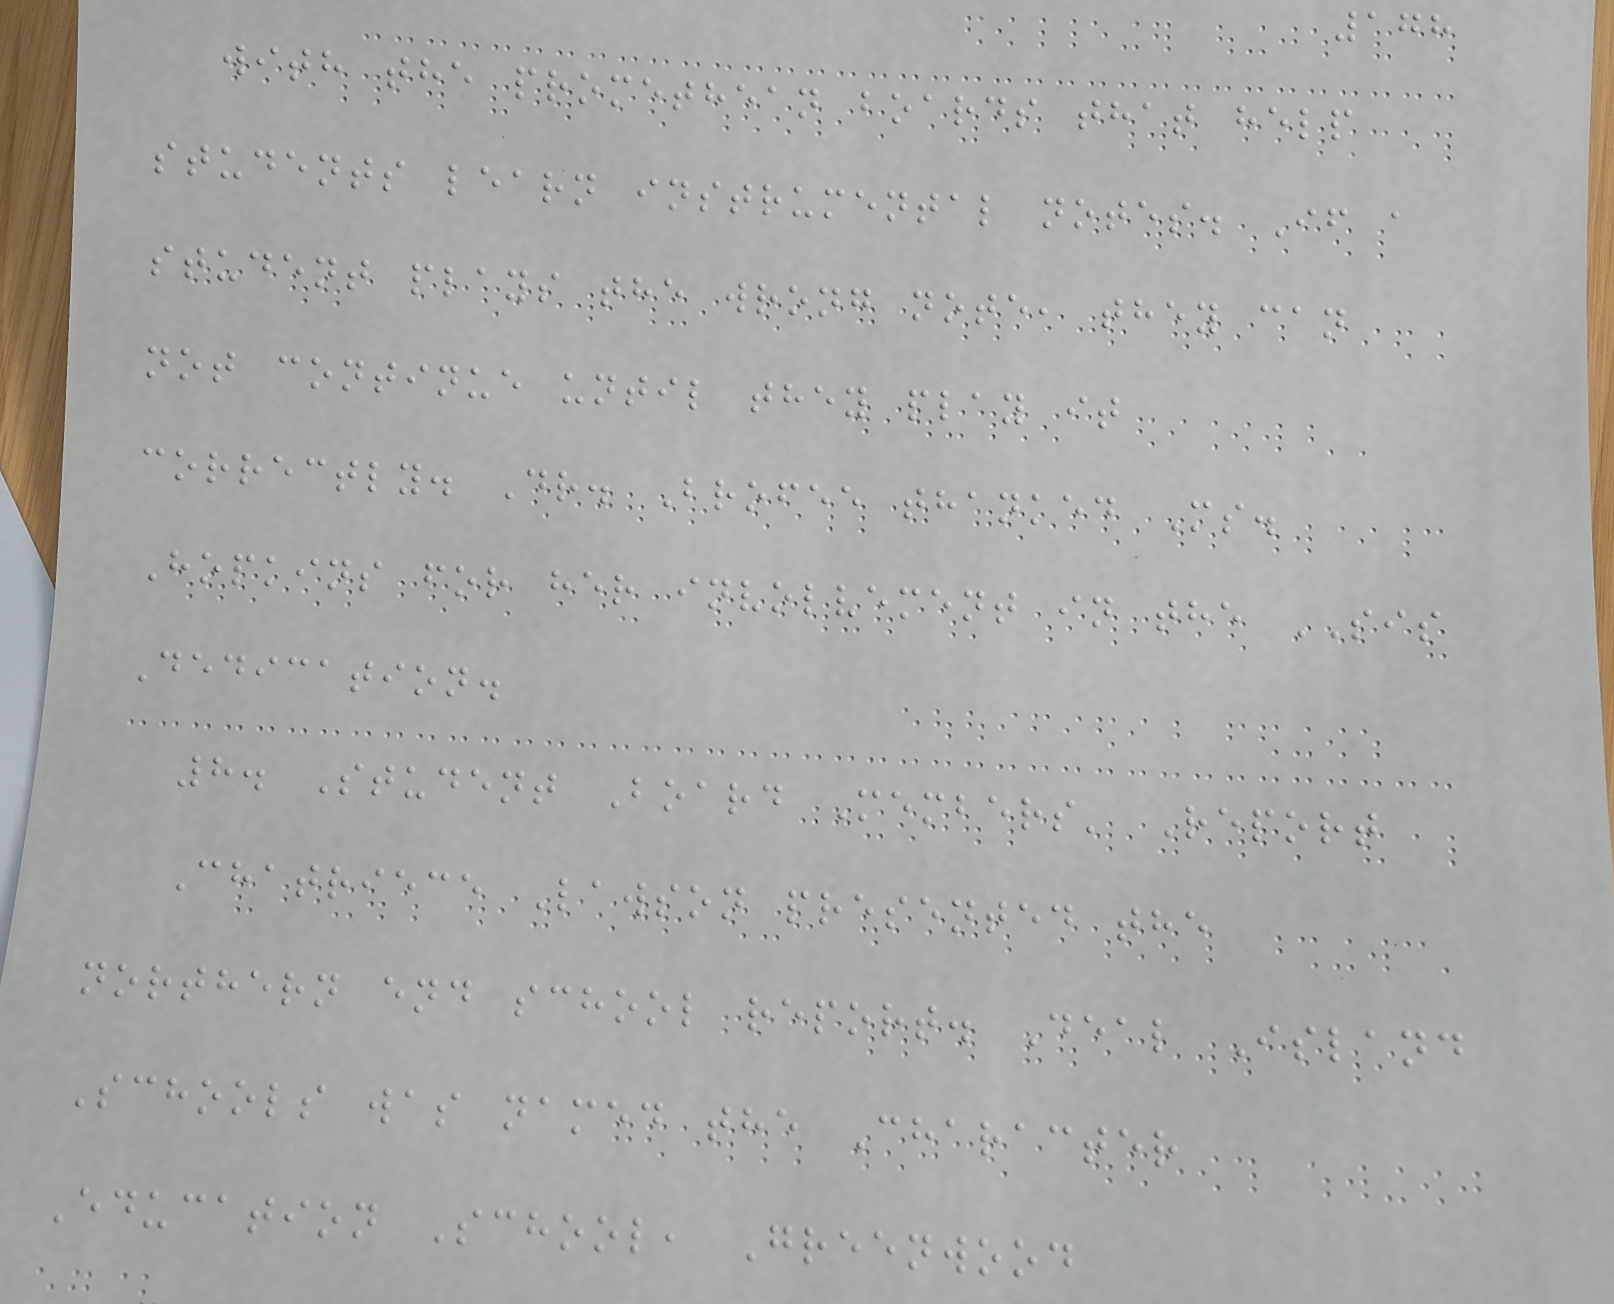178
with the promethean boards that help
students learn instrumental notes. If a
student plays the wrong note, they can
not continue until they play it
correctly. Dr. Brofee thanked Ms.
Hopkins for her involvement in the SIS
Dedication.
8. Student Board Members' Report
Chatriece Lawson presented the
northern end school report. Deal Island
Schools was named the Character
Education School, Greenwood
